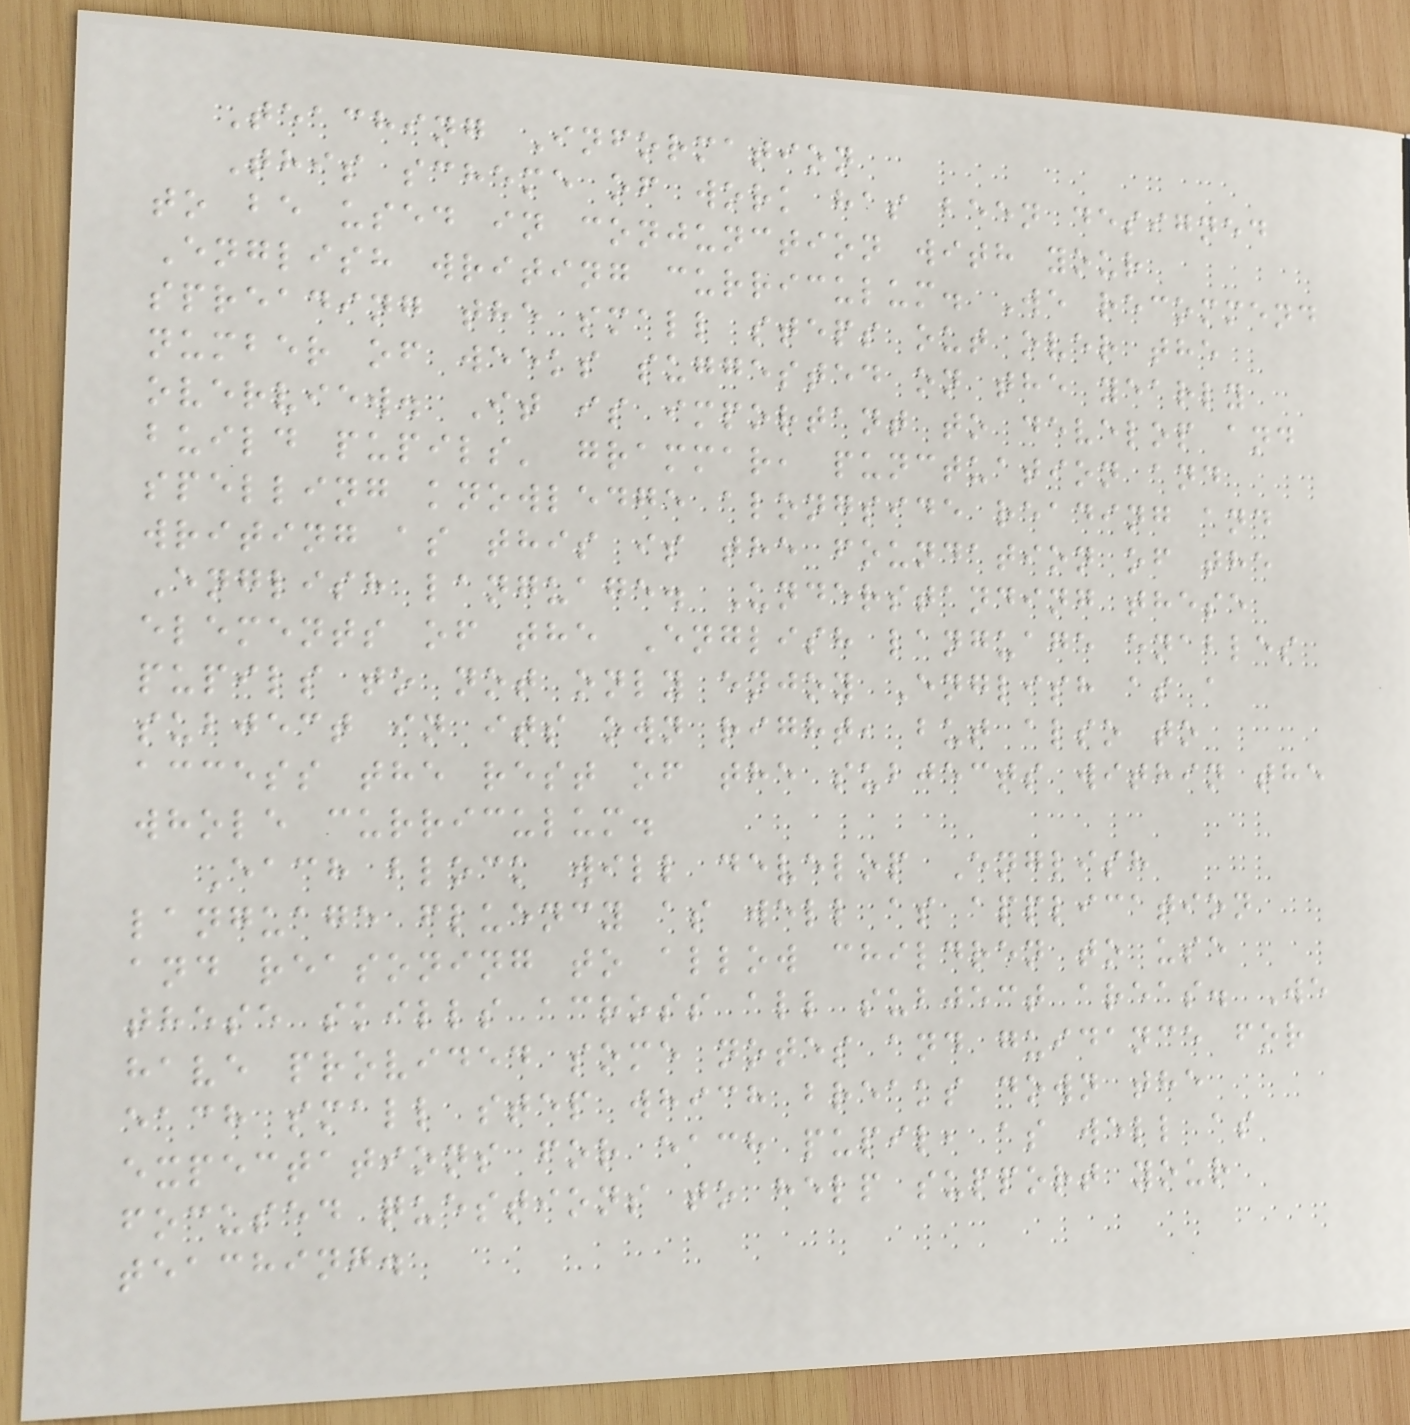Teaching Information
This scheme of work has been designed
to be used in conjunction with your
English writing curriculum. We recommend
spreading the small steps out over the
number of weeks suggested on the yearly
overview. It is important to develop and
build pupils' grammar, punctuation and
spelling knowledge alongside reading and
writing as this is the foundation of the
English language. Understanding these
elements of the English language enables
pupils to not only enjoy English as a
subject in its own right, but also to
access the rest of the subjects within the
whole curriculum.
Each block will develop English
language fluency as well as application
and reasoning to allow children to use
these skills across all subject areas. We
have provided some notes and guidance for
each small step which breaks down the
expectations for each pupil, as well as
focused questions to help support your
teaching.
